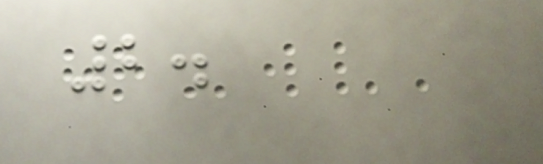2.
